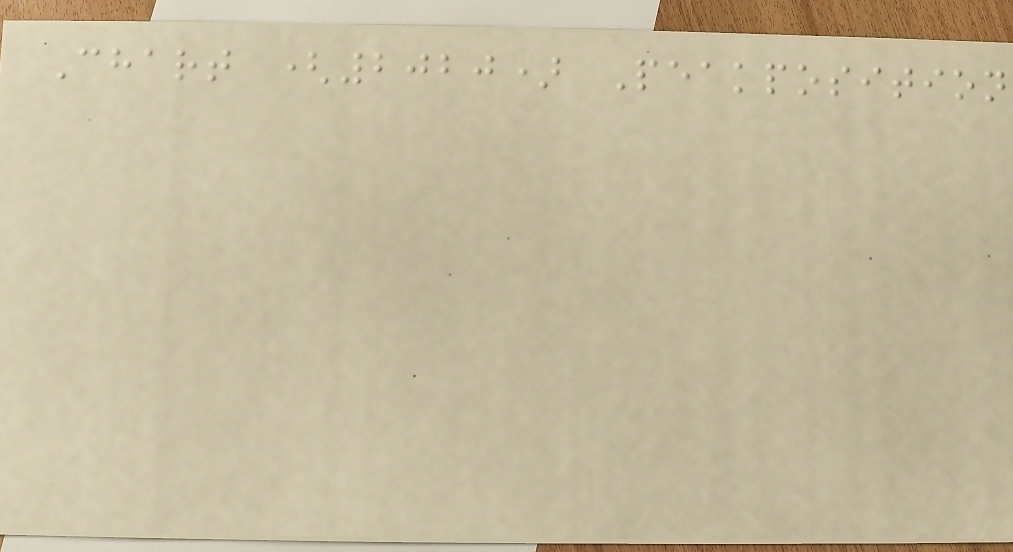Chart (2020) Peakposition
